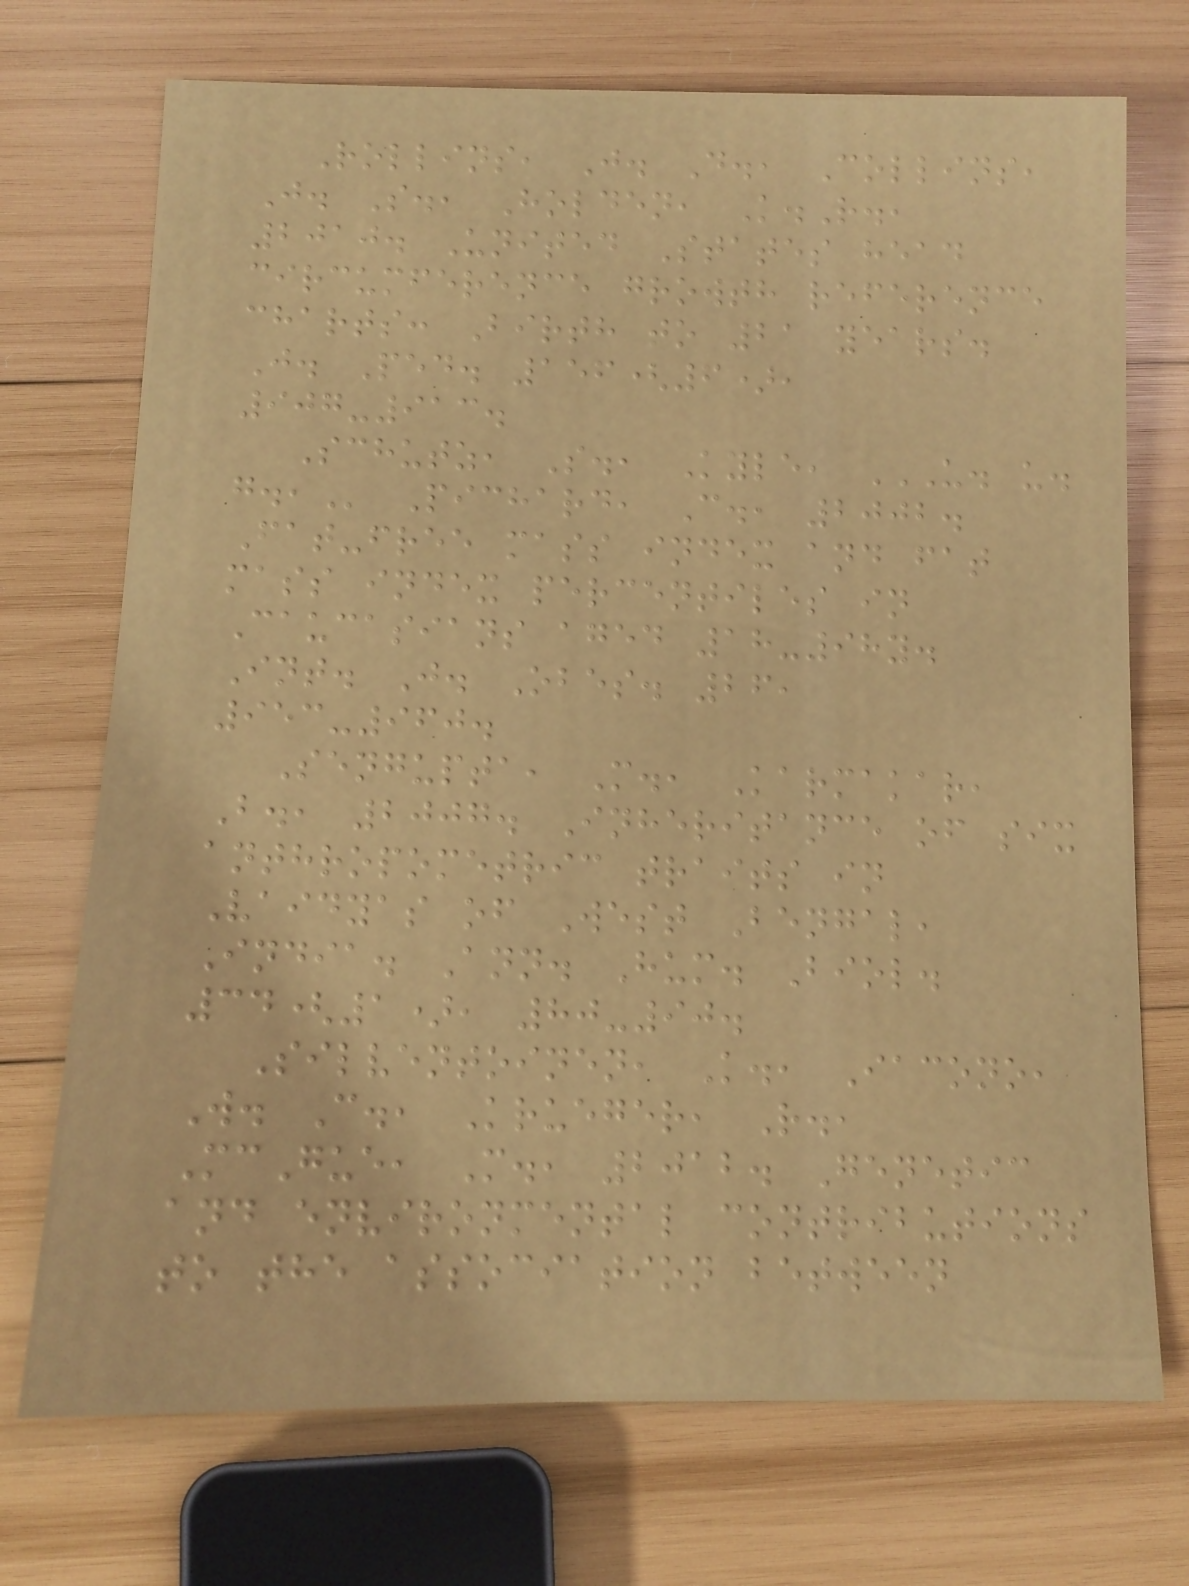Rollins, J. D., Collins,
J. S., Holden, K.R.,
2010. United States head
circumference growth reference
charts: Birth to 21 years.
J. Ped. 156(6),
907-913.
Schutz, S., Kyle, U. U.
G., Pichard, C., 2002.
Fat-free mass index and fat
mass index percentiles in
Caucasians aged 18-98y.
Int. J. Obes. 26,
953-960.
Sengupta, M., Karmakar,
B., 2007. Inheritance of six
anthropometric traits in
Vaidyas of West Bengal,
India. Ann. Hum. Biol.
34(1), 80-90.
Silventoinen, K., Iacono,
W. C., Krueger, R.,
McGue, M., 2012. Genetic
and environmental contributions
to the association between
